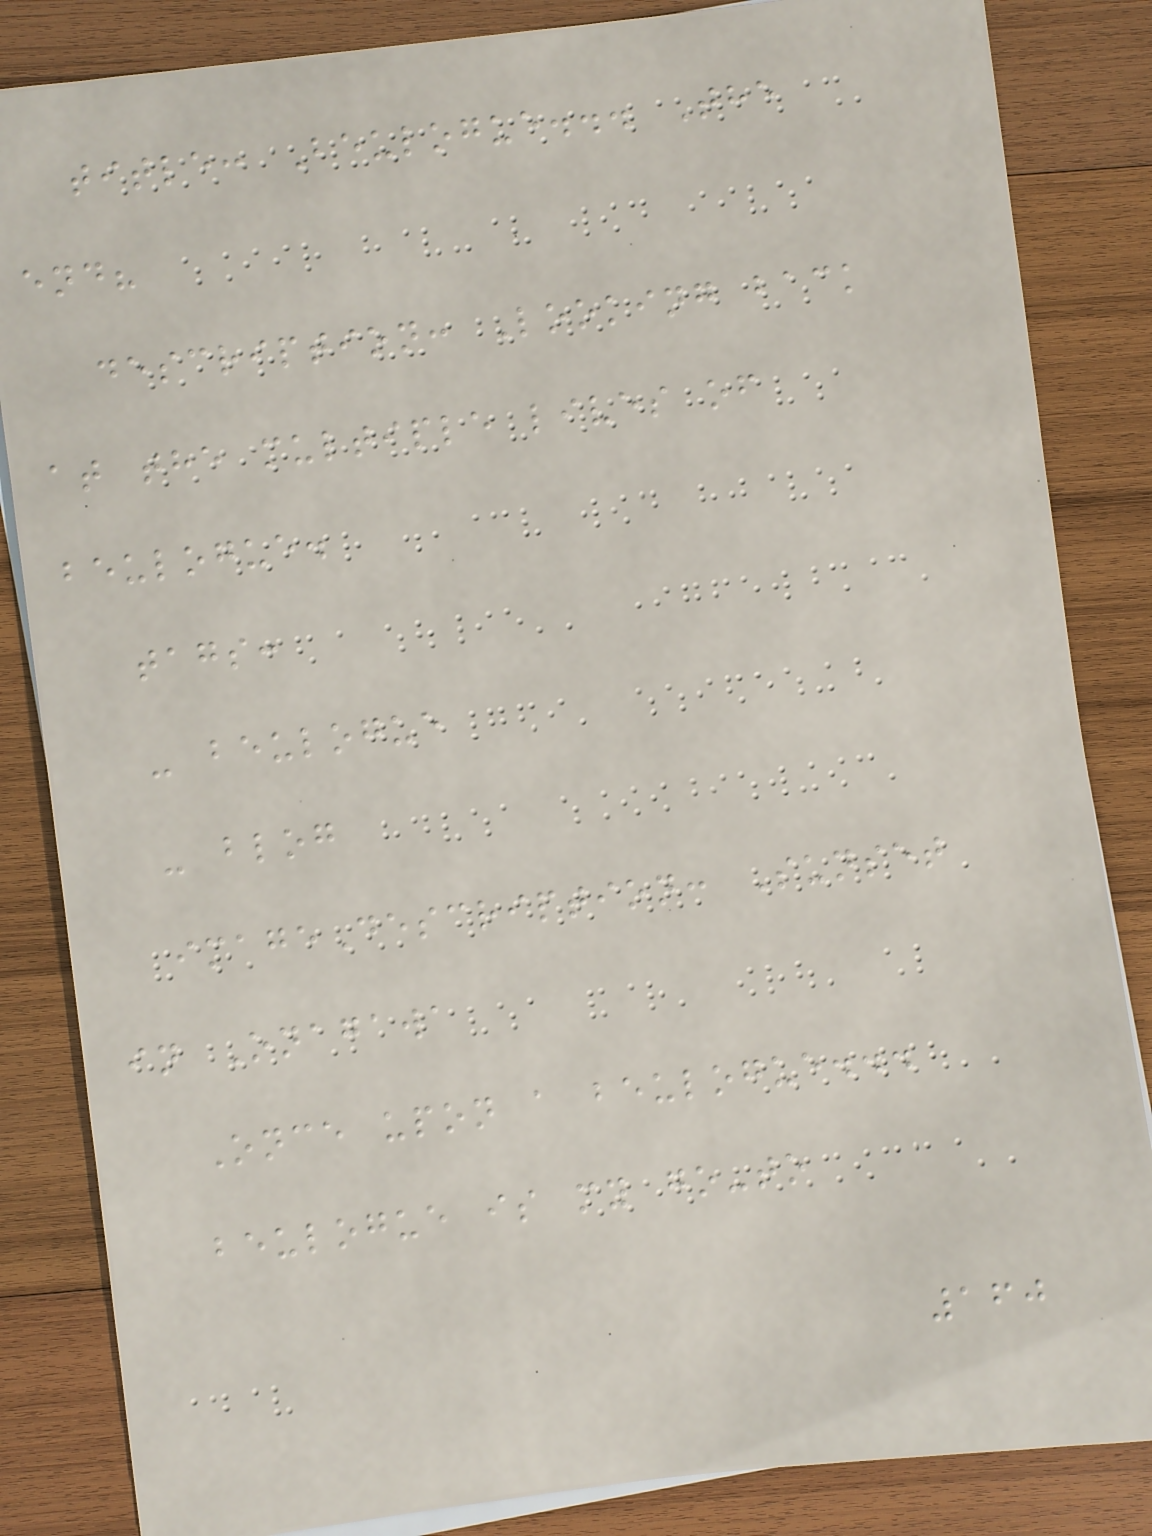title: Beulogue... The
end?
description: Looking back
at the multiple lives of
beulogue.
tags:
- beulogue
- blog
imageDescription: Sunset
in Onagawa
Once upon a beulogue...
beulogue is my go-to
160
